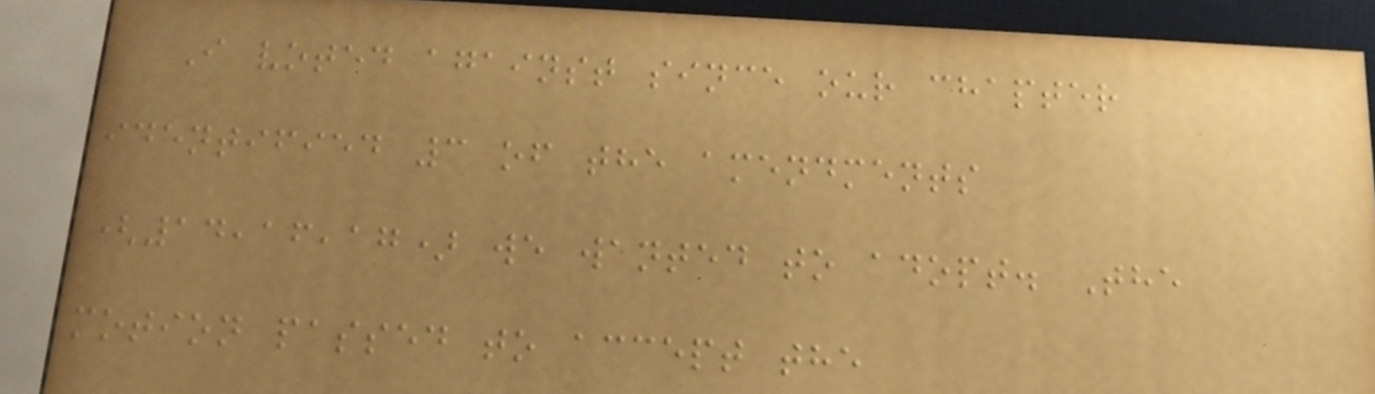I voted against since our chapter
identified 3 of the amendments
(14,16,17) we wanted to adopt. The
motion passed to accept the
